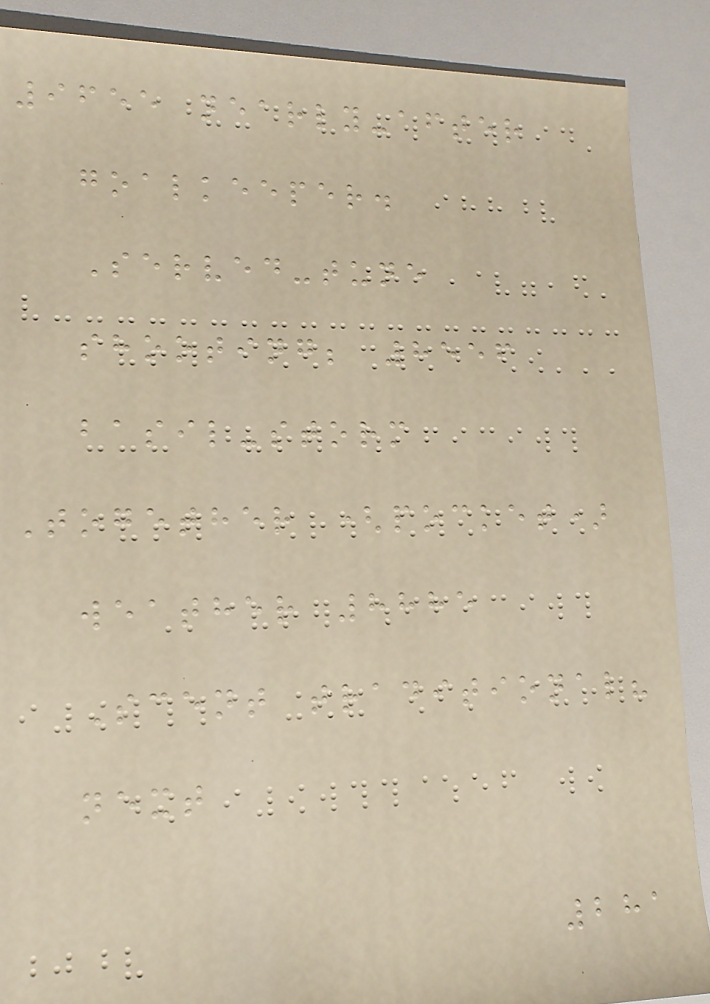9655 nearly-after
goalkeeper.
Served-tune
shooting; 8556
basil-storm
Together (pocket)
weather 8885
Scent traditional?
next
281
